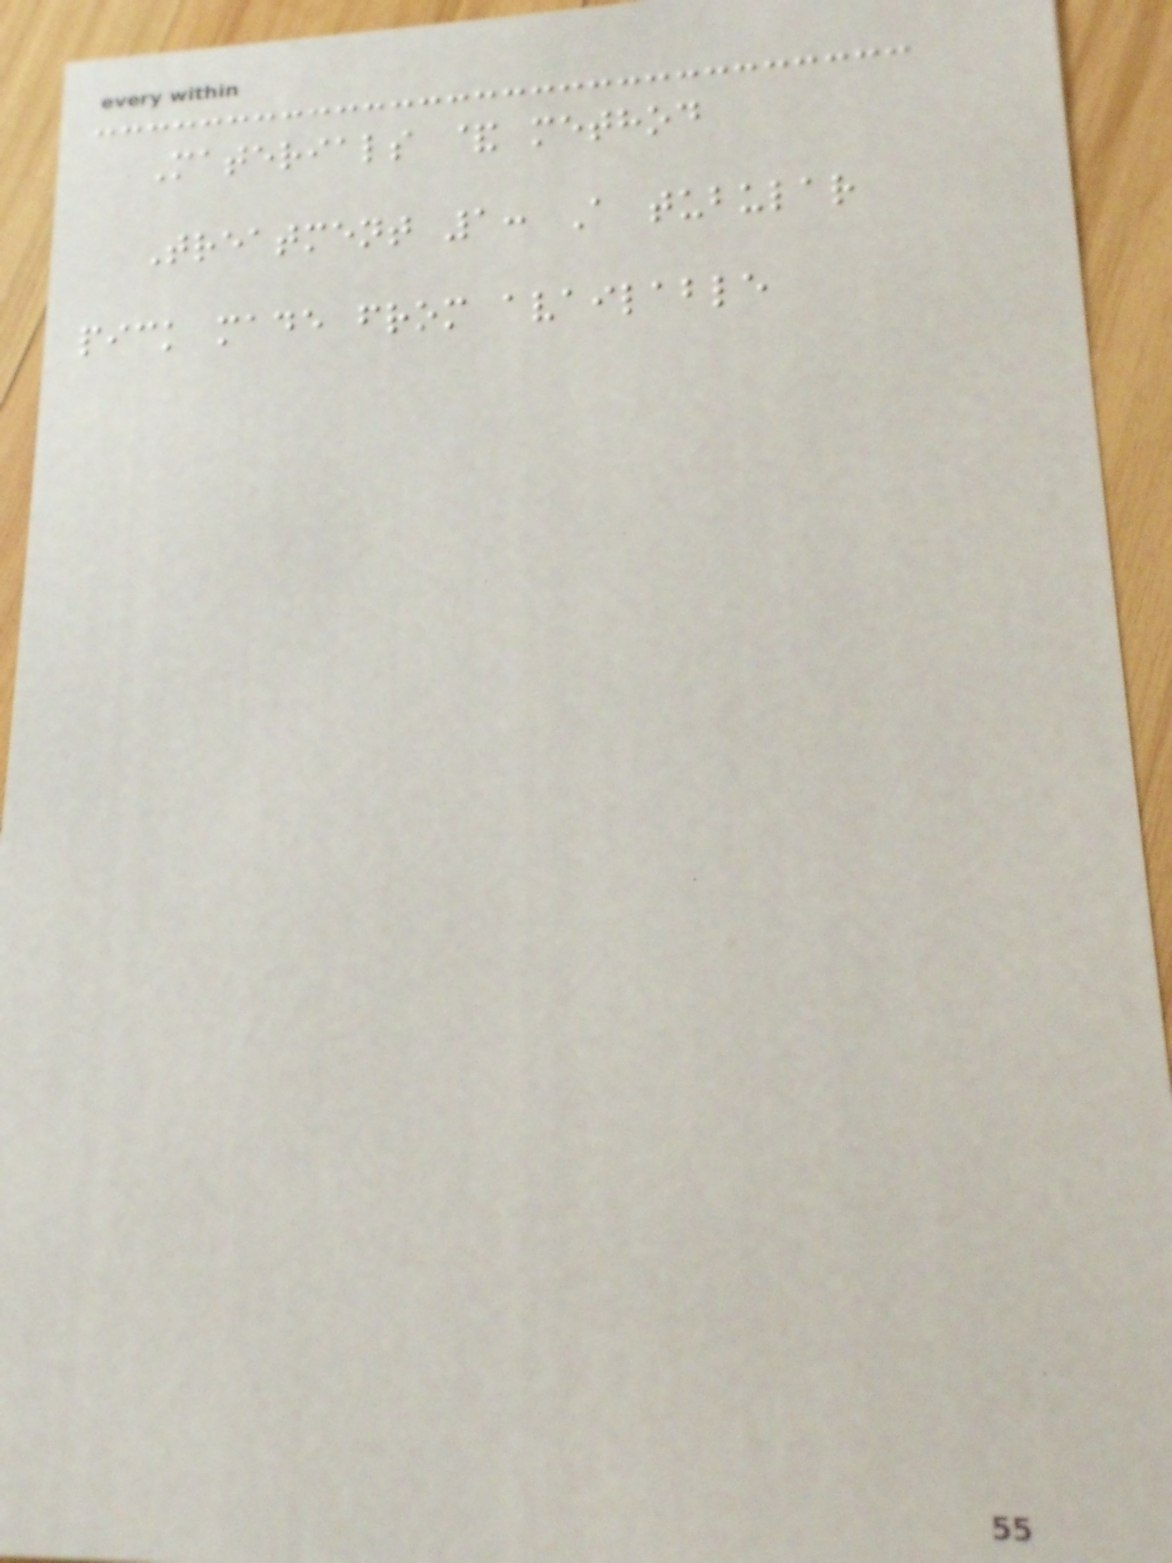Materials & method
Treatment 1: A tubular
pick made from available
